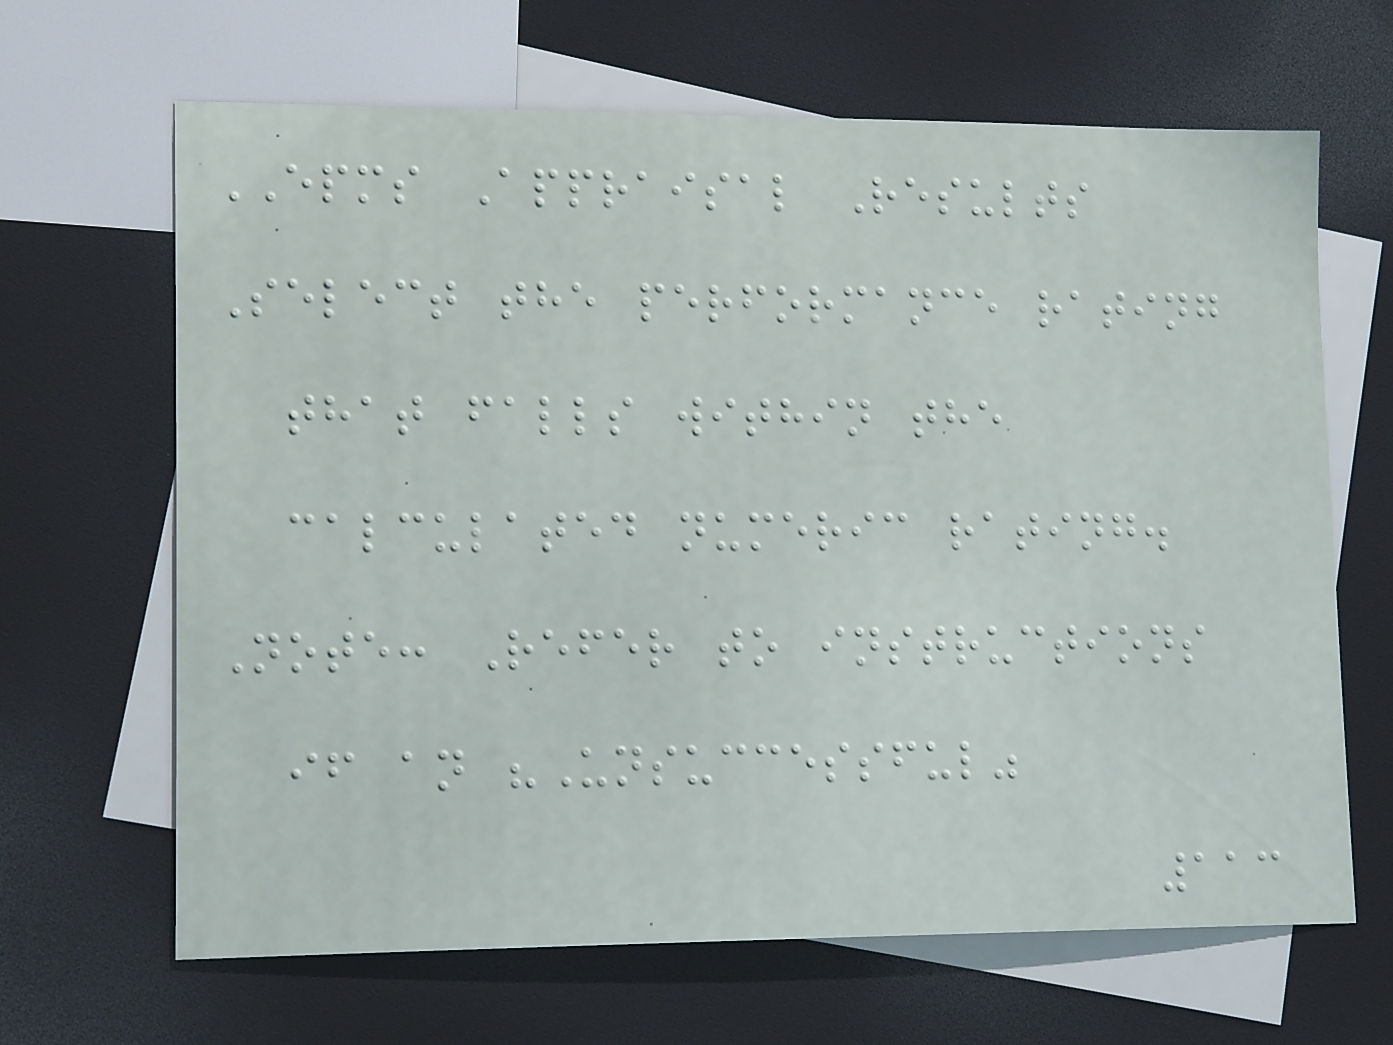EPMS Appraisal Results
Select the performance rating
that falls within the
calculated numeric rating.
Note: Refer to instructions
if an "Unsuccessful"
113
